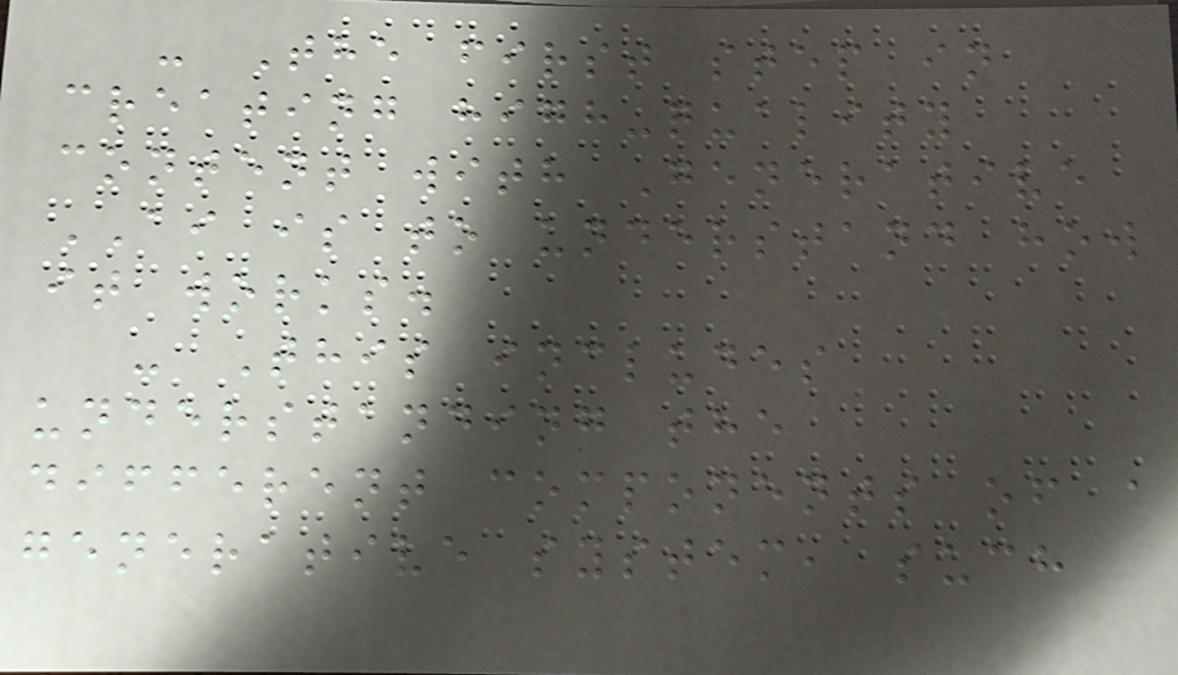- The first step in
creating high-quality
content with Generative
AI is to understand how
it works.
- This includes
understanding the
different components of a
generative system, such
